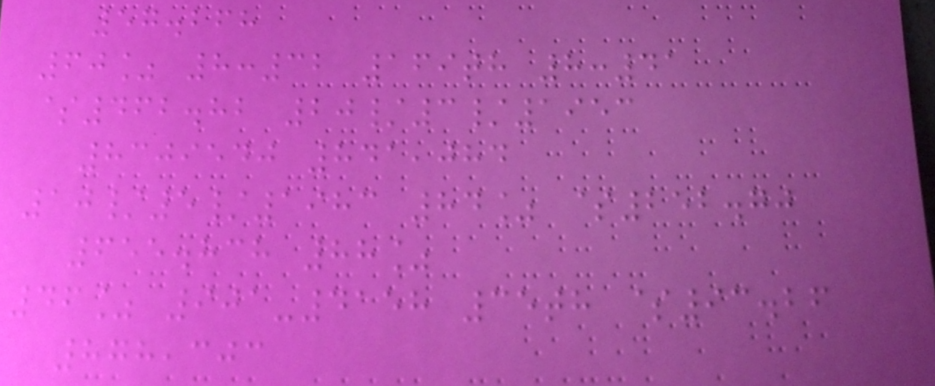57.268
60% 8:32 169th 8:41
$462.82 20/3/1953
8309540 841,084
10/5/1983 84% $252.70
655.838 88%
46% 901-4158 35th $93.26
878,303
